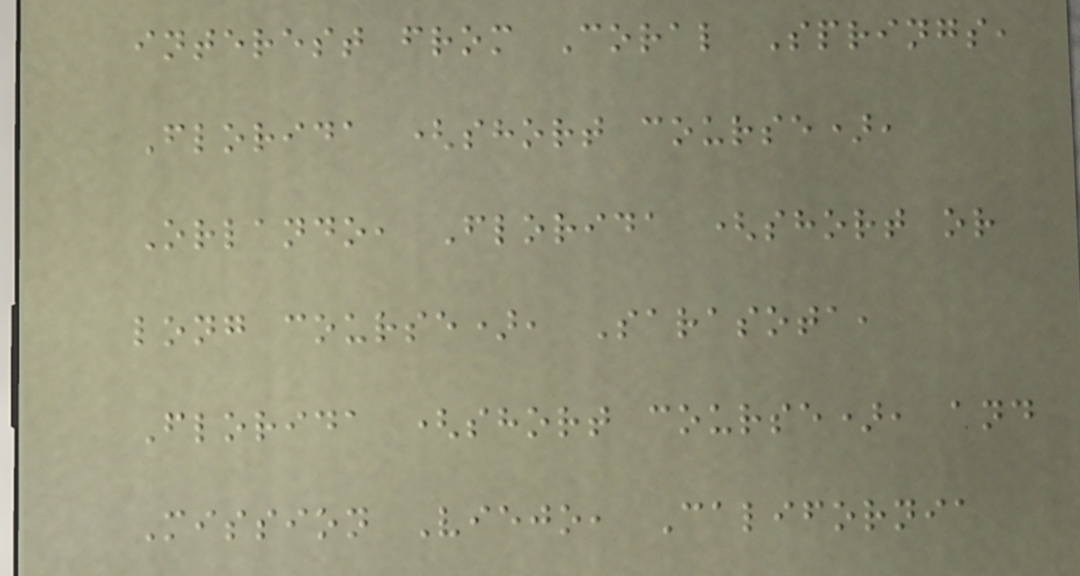interest from Coral Springs,
Florida (short course),
Orlando, Florida (short or
long course), Sarasota,
Florida (short course), and
Mission Viejo, California
